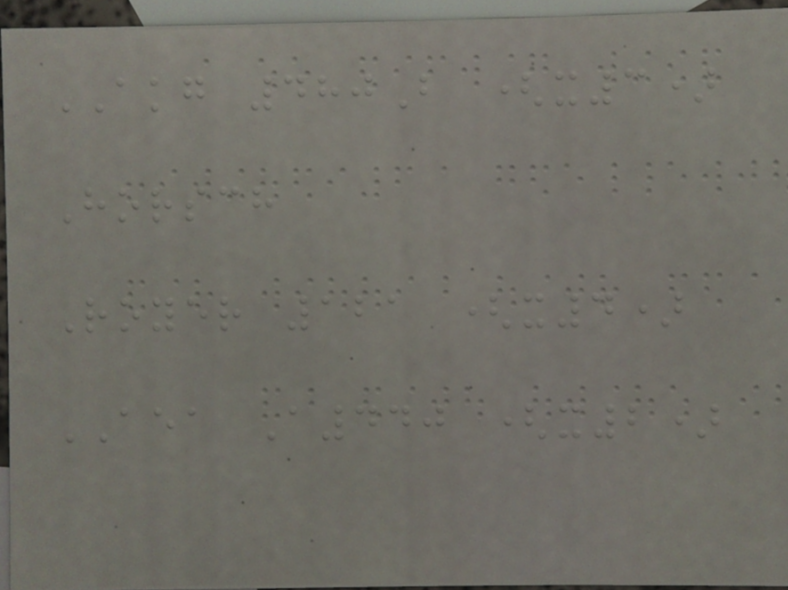AKG 480B (x3)
Horsch
Royer 121 (x4)
AEA A440 (x2)
